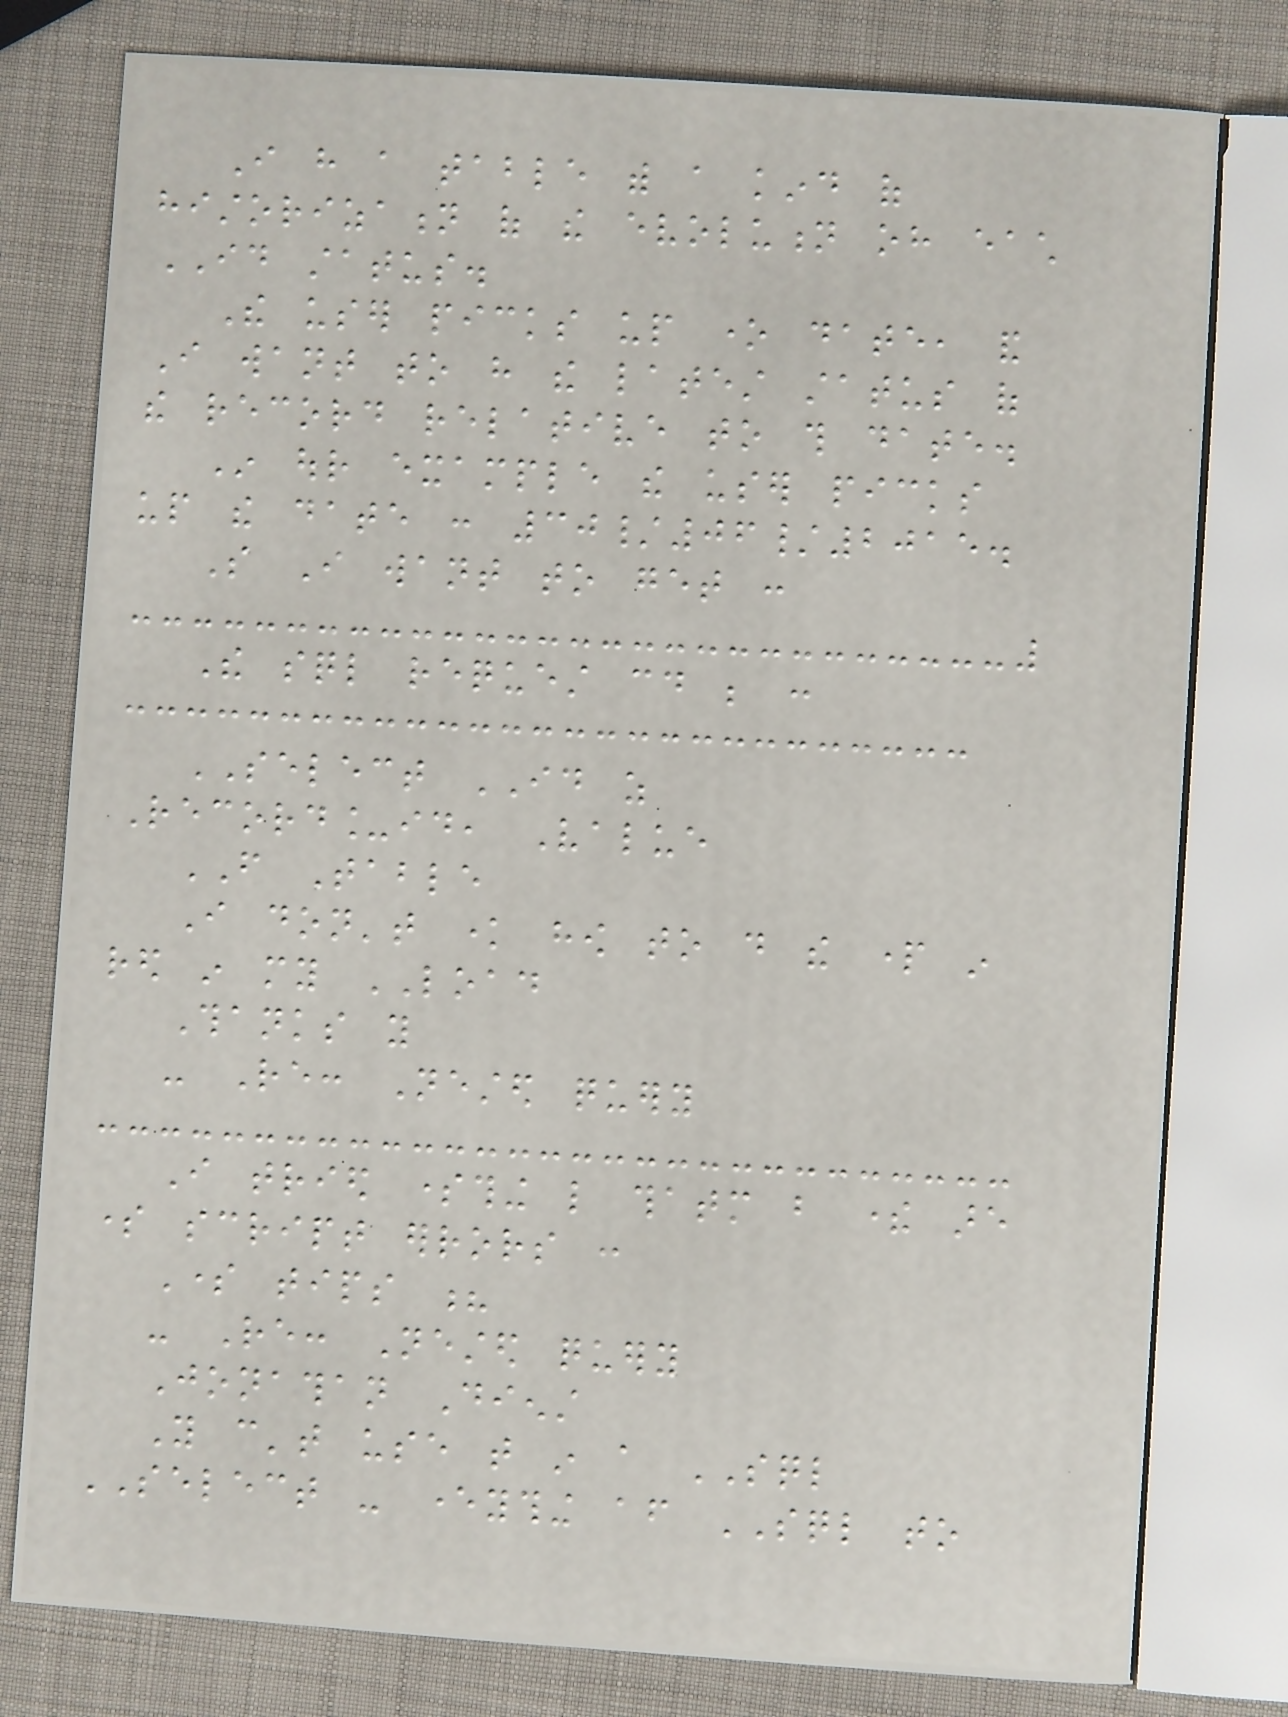I have a table with a kind of
historization of the evolution oh each
ID status.
The user picks up one date, and
I want to have the latest status of
the record relative to this date.
In our example the user picks
up the date : 30/06/2015.
So I want to get :
The sql request could be :
SELECT ID as
Record_id, Value
FROM Table
I don't know how to do the part in
red in my LOAD
Thanks you
- Re: Nested query
I tried something like thatm but there are
some script errors :
Some tips ?
- Re: Nested query
Jonathan Dienst
You can't use that in a SQL
SELECT - everything after SQL to
